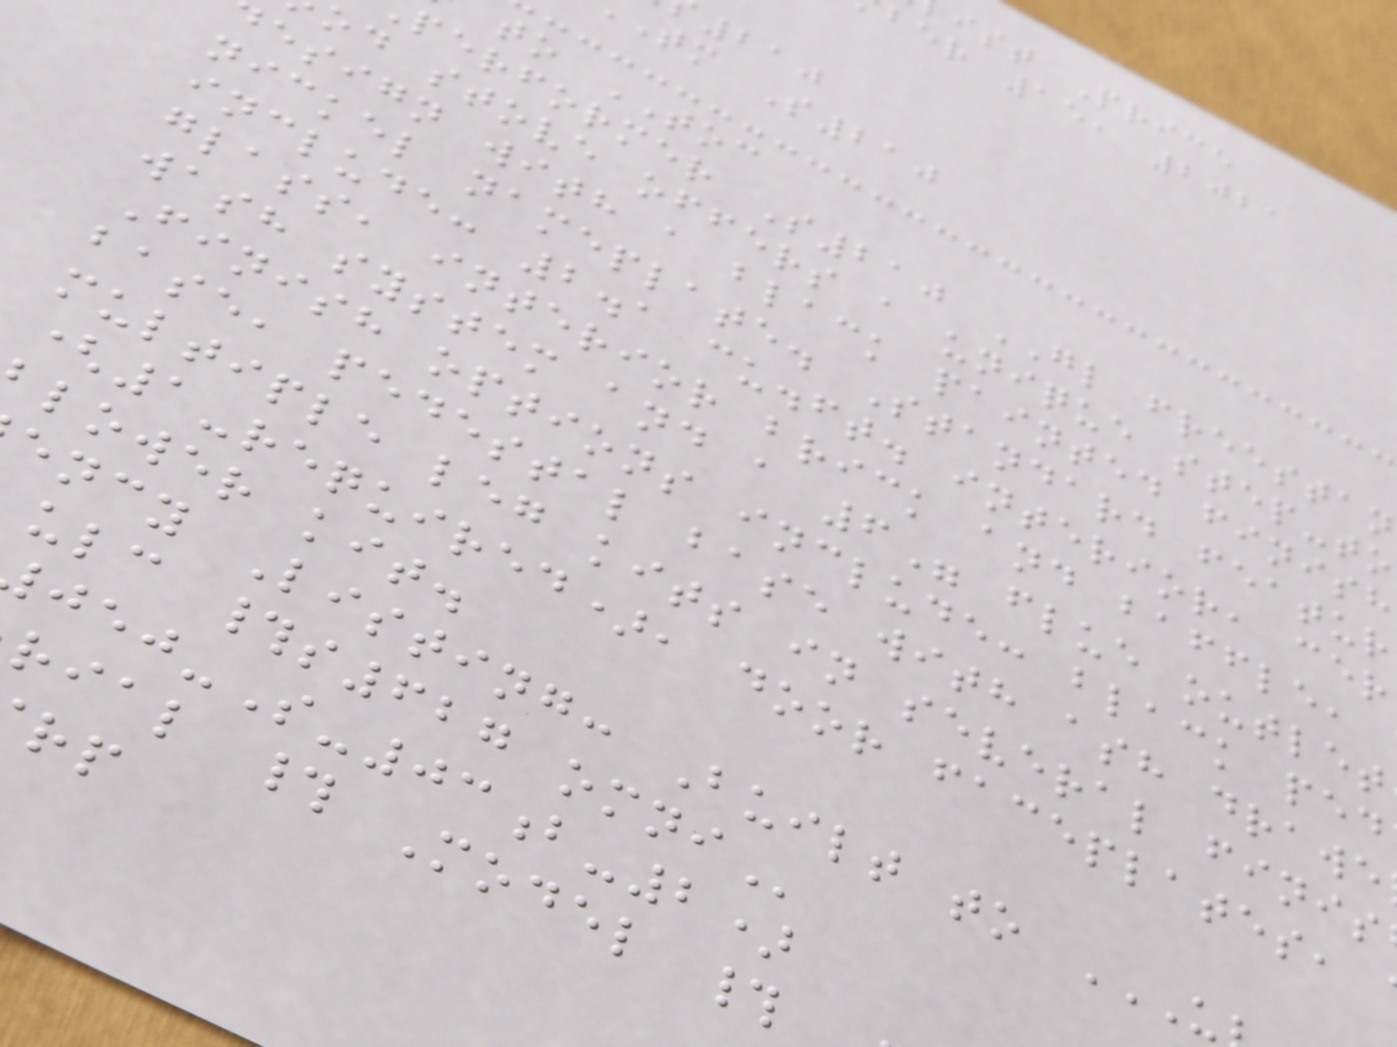ist Price
ber 15, 2021
tm S210
to TOC
performer S210 GL freestan
od stove offers a unique step-to
esign with a black painted finish
nickel nameplate. Standard featur
include: 2.1 cu.ft. interior, cer
glass, interior brick and baffle,
wash system and a 6" flue outlet
Finish options include: black ped
base, pedestal base with ash drawe
multiple leg kits in several finis
(1-required), door faceplates,
lower kit.
ency Listing: Built to
ulc #s627
-S-03b-2)
rial # Model #
